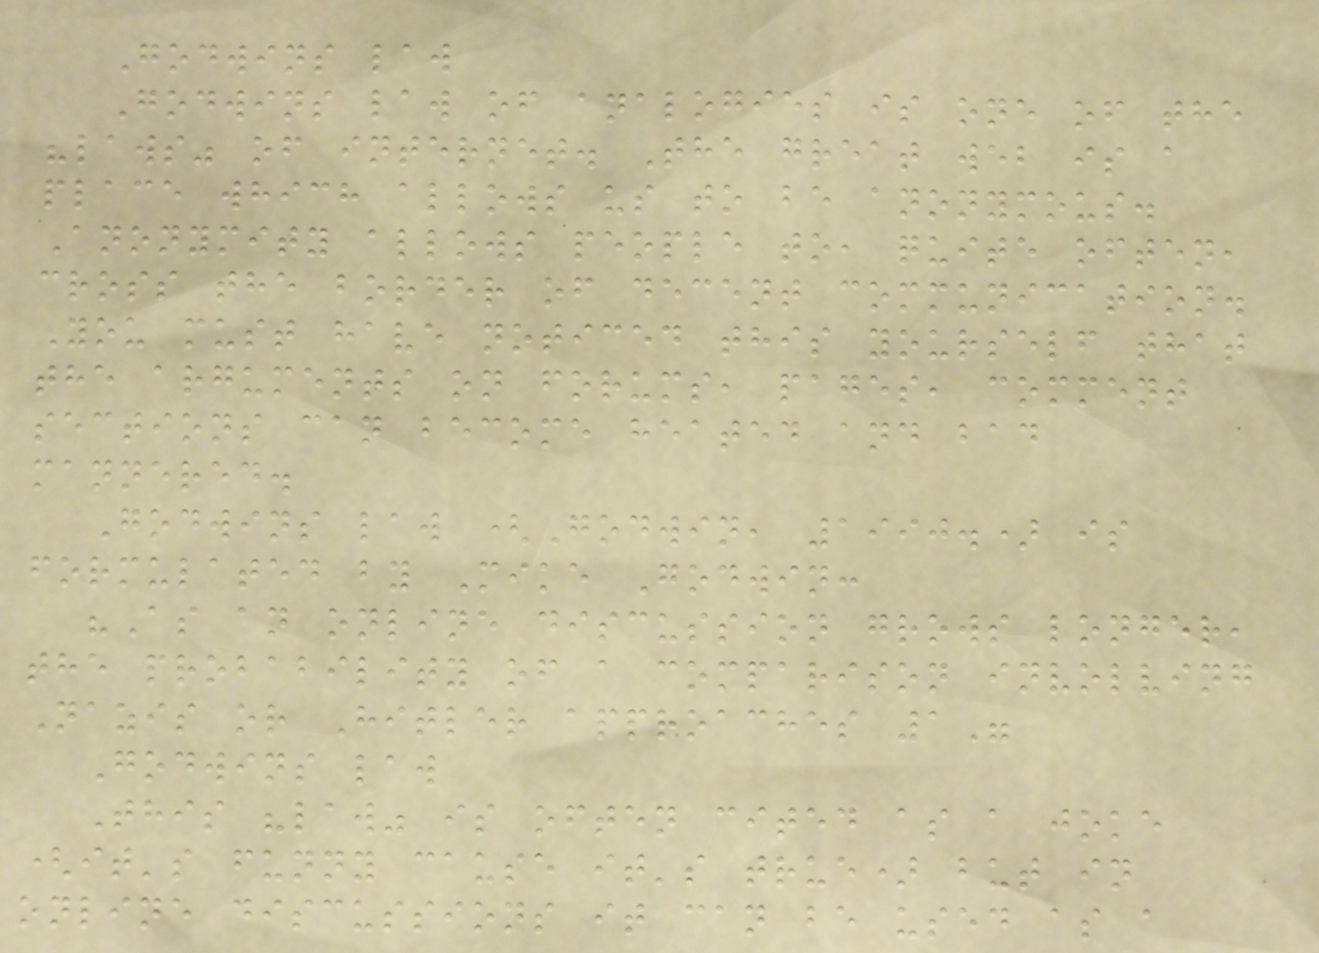Godwins law
Godwins law of analogies is one of the
"laws" of internet. The great web is a
place which allows us to be anonymous.
Anonymity allows people to, quite often,
cross the border of decent communication.
You must have noticed this yourself that
the arguments on forums, pages, comment
sections can become heated and bad
mannered.
Godwins law (Godwin, 1990.) is
formulated by Mike Godwin:
"As an online discussion grows longer,
the probability of a comparison involving
Nazis or Hitler approaches 1"
Godwins law
This "law" is often cited as a joke
(it's funny cause it's true) but in
online discussions it can be used as a
